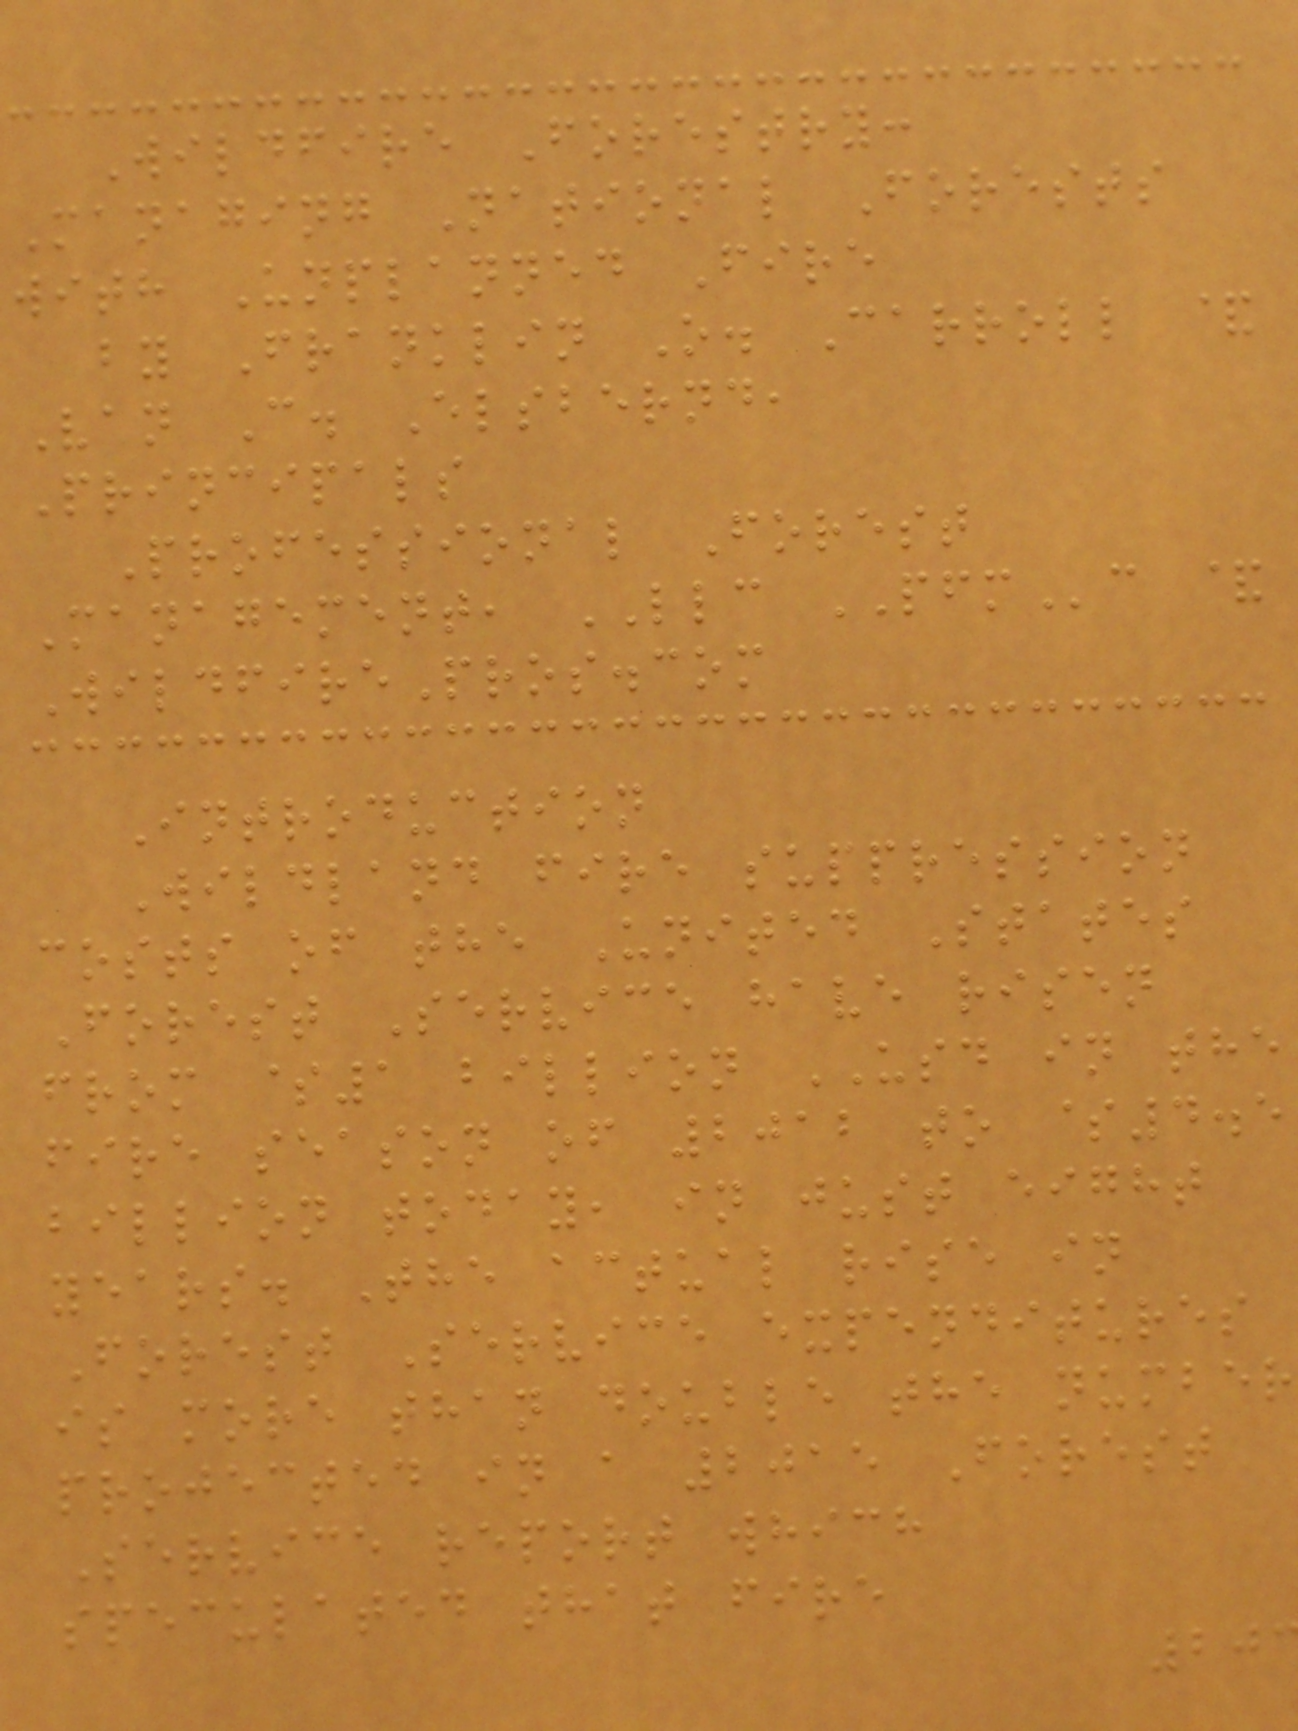Wildfire Forestry:
Managing National Forests
with Unplanned Fire
by Franklin O. Carroll &
Van C. Elsbernd,
Principals
Professional Forest
Management, LLC PFMc &
WildfirePros.com
Introduction
Wildland fire suppression
costs of the United States
Forest Service have risen
from $1 billion USD in the
fire season of 2012 to $4.5
billion today, in just eight
years. The actual rise in
Forest Service expenditures
is more than double the number
projected in a 2015 Forest
Service report which
speculated that fire
